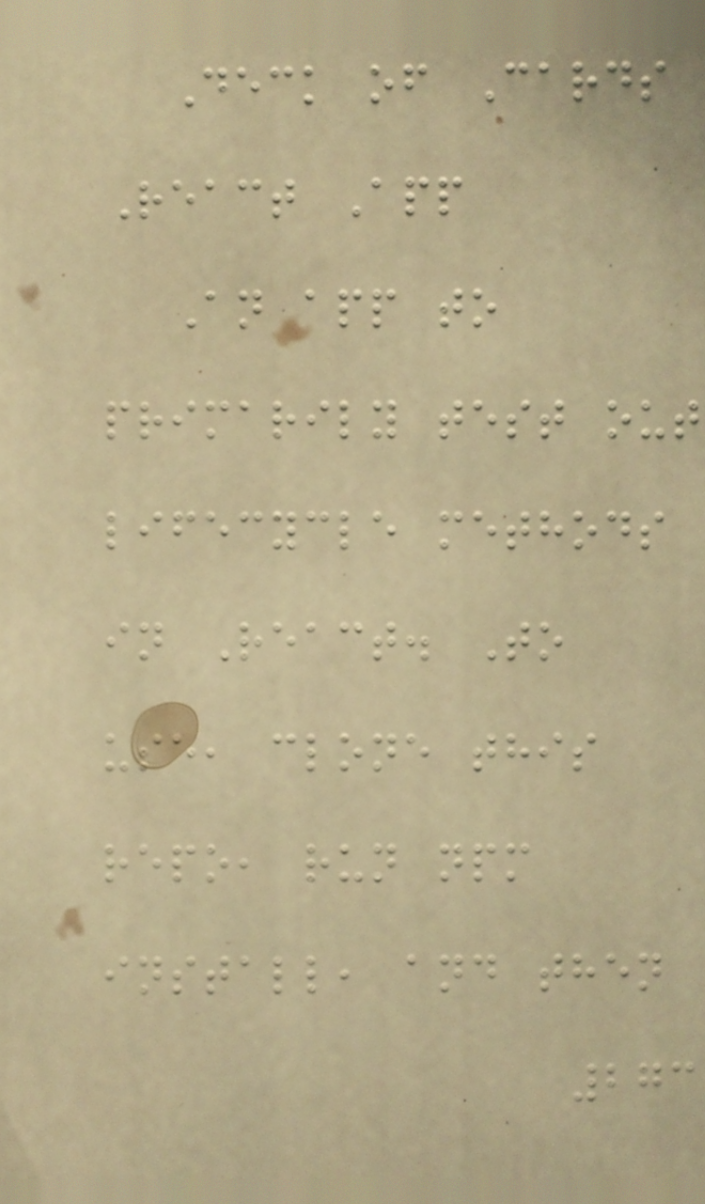Deck of Cards
React App
An app to
primarily test out
lifecycle methods
in React. To
use, clone this
repo, run npm
install, and then
273
